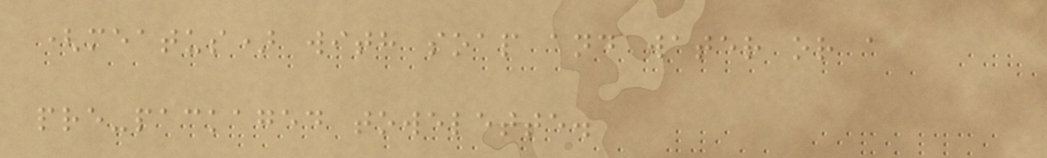(meatus) with soap and water or a
pre-packaged towelette.
